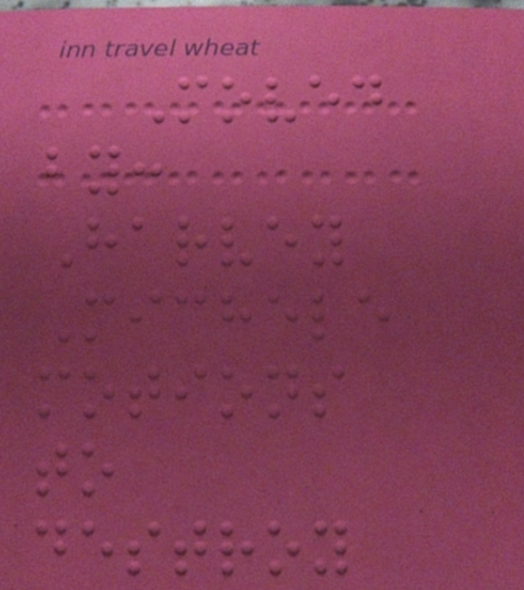Moved
by:
Harvey
Michele
motions
to
destroy
